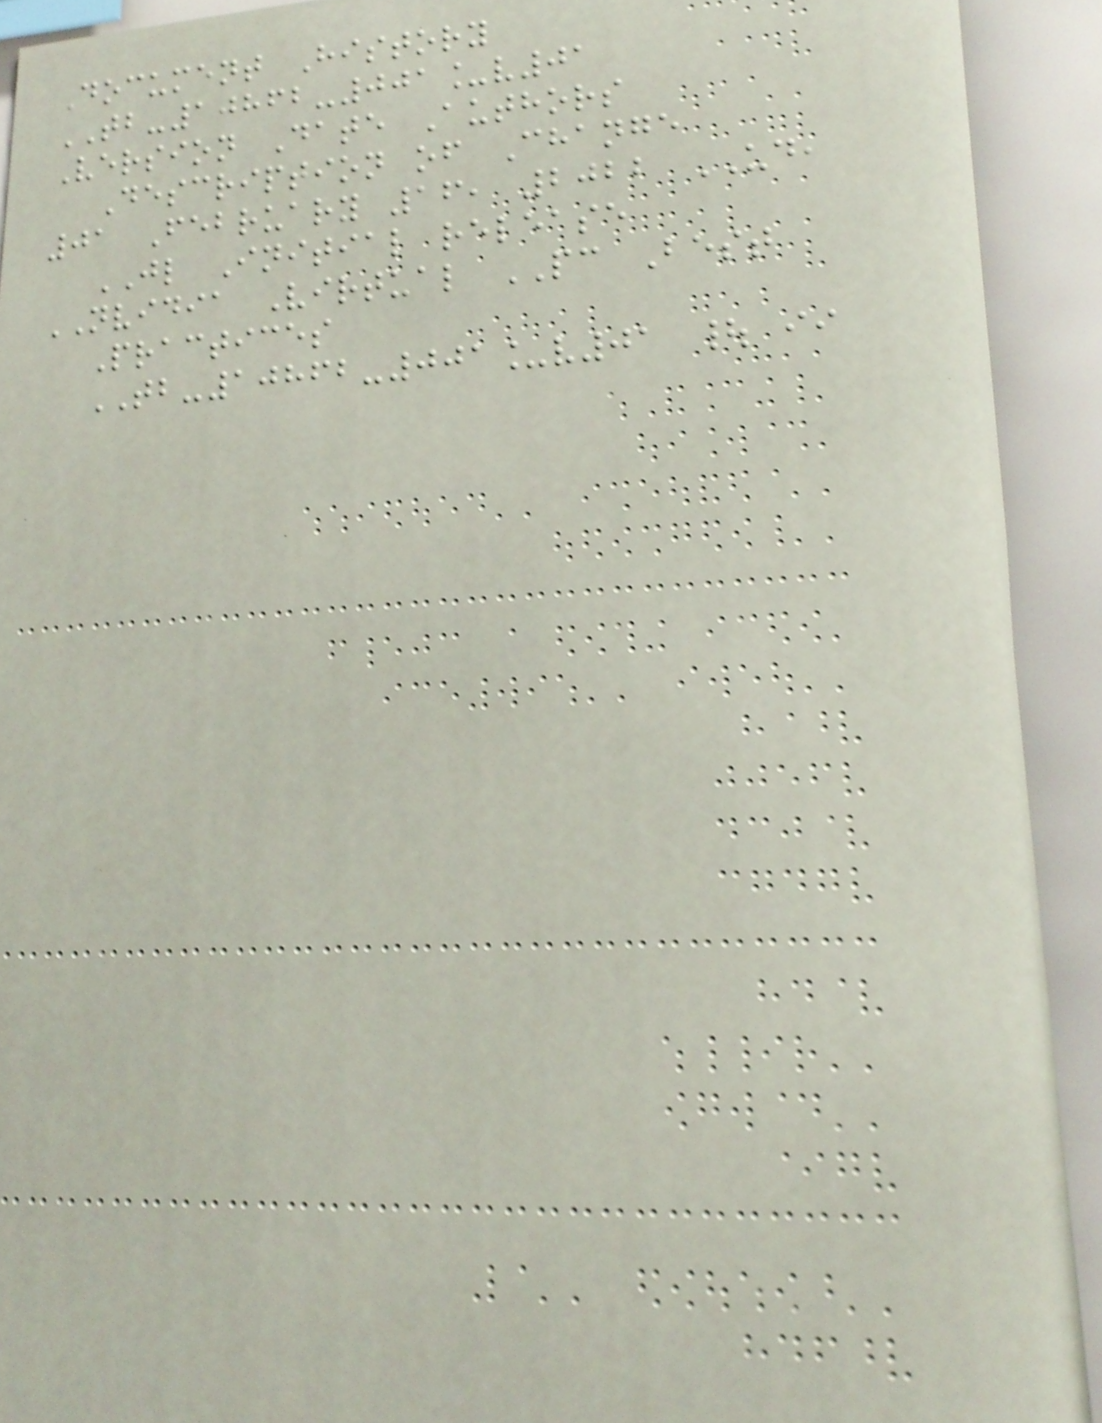Document History
TB-10862-001_v01
Version Date Authors
Description of Change
01 February 16, 2022 UD,
JL Initial release
NVIDIA Virtual PC Best
Practices
TB-10862-001_v01 | ii
